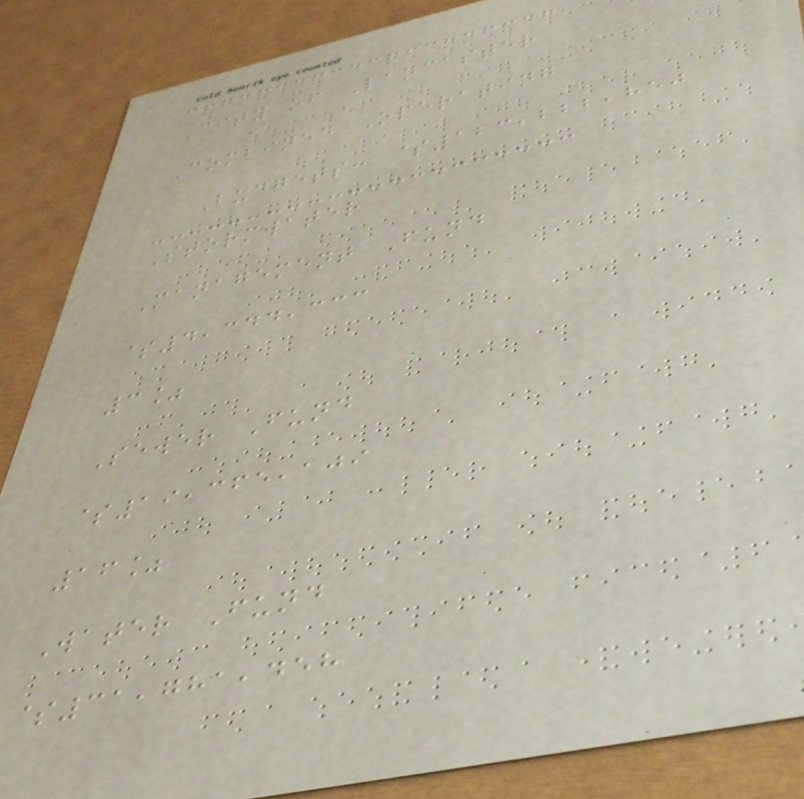City of Lancaster
Combined Operating
Budgets: $123,222,850
Stormwater
Management Fund
$4,344,333
3%
Sewer Fund
$19,365,109
16%
Water Fund
$31,781,458
